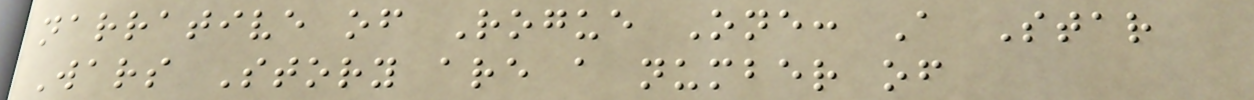narrative of Rogue One: A Star
Wars Story are a number of
